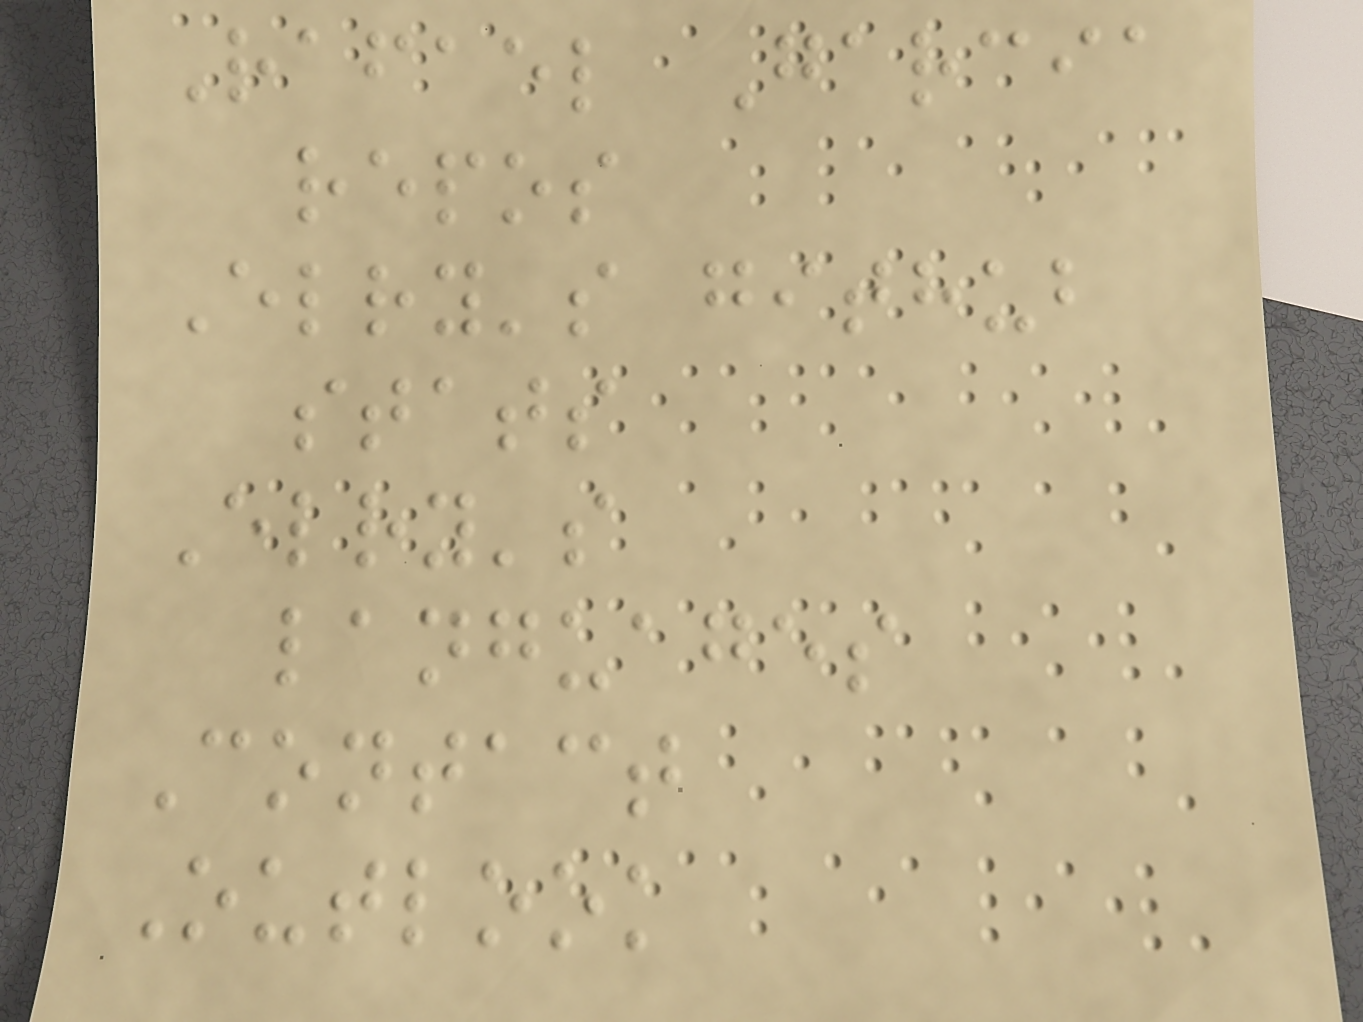Rafael Garcia
repos
Elry's github
stats
Elry's
languages
Contact
Outlook
